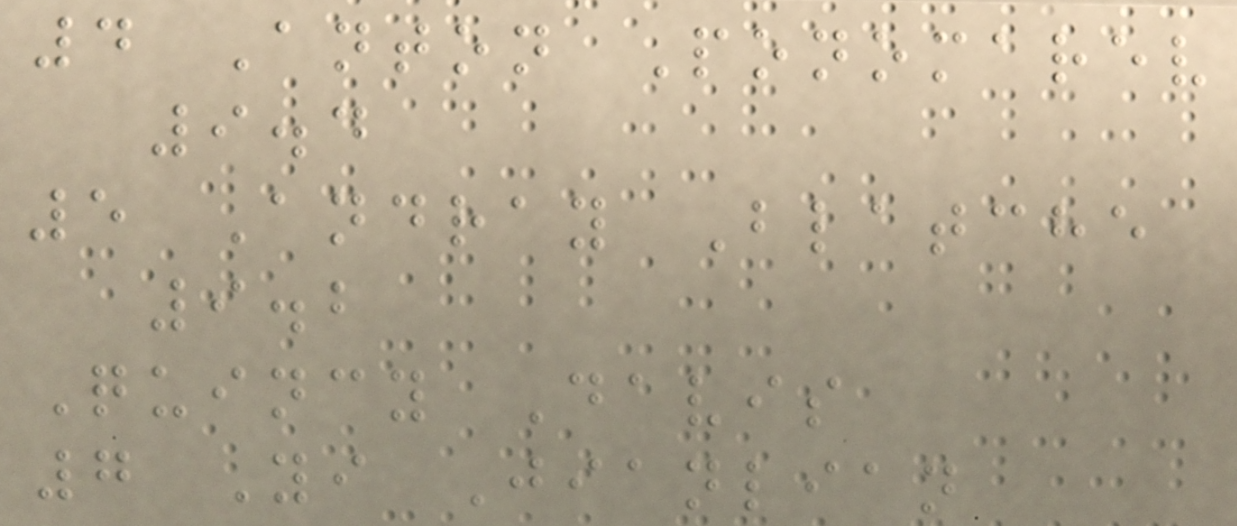4 Anton Ponomarev
9.4
5 Andray Blatche
9.2
Quincy Davis
7 Yi Jianlian
